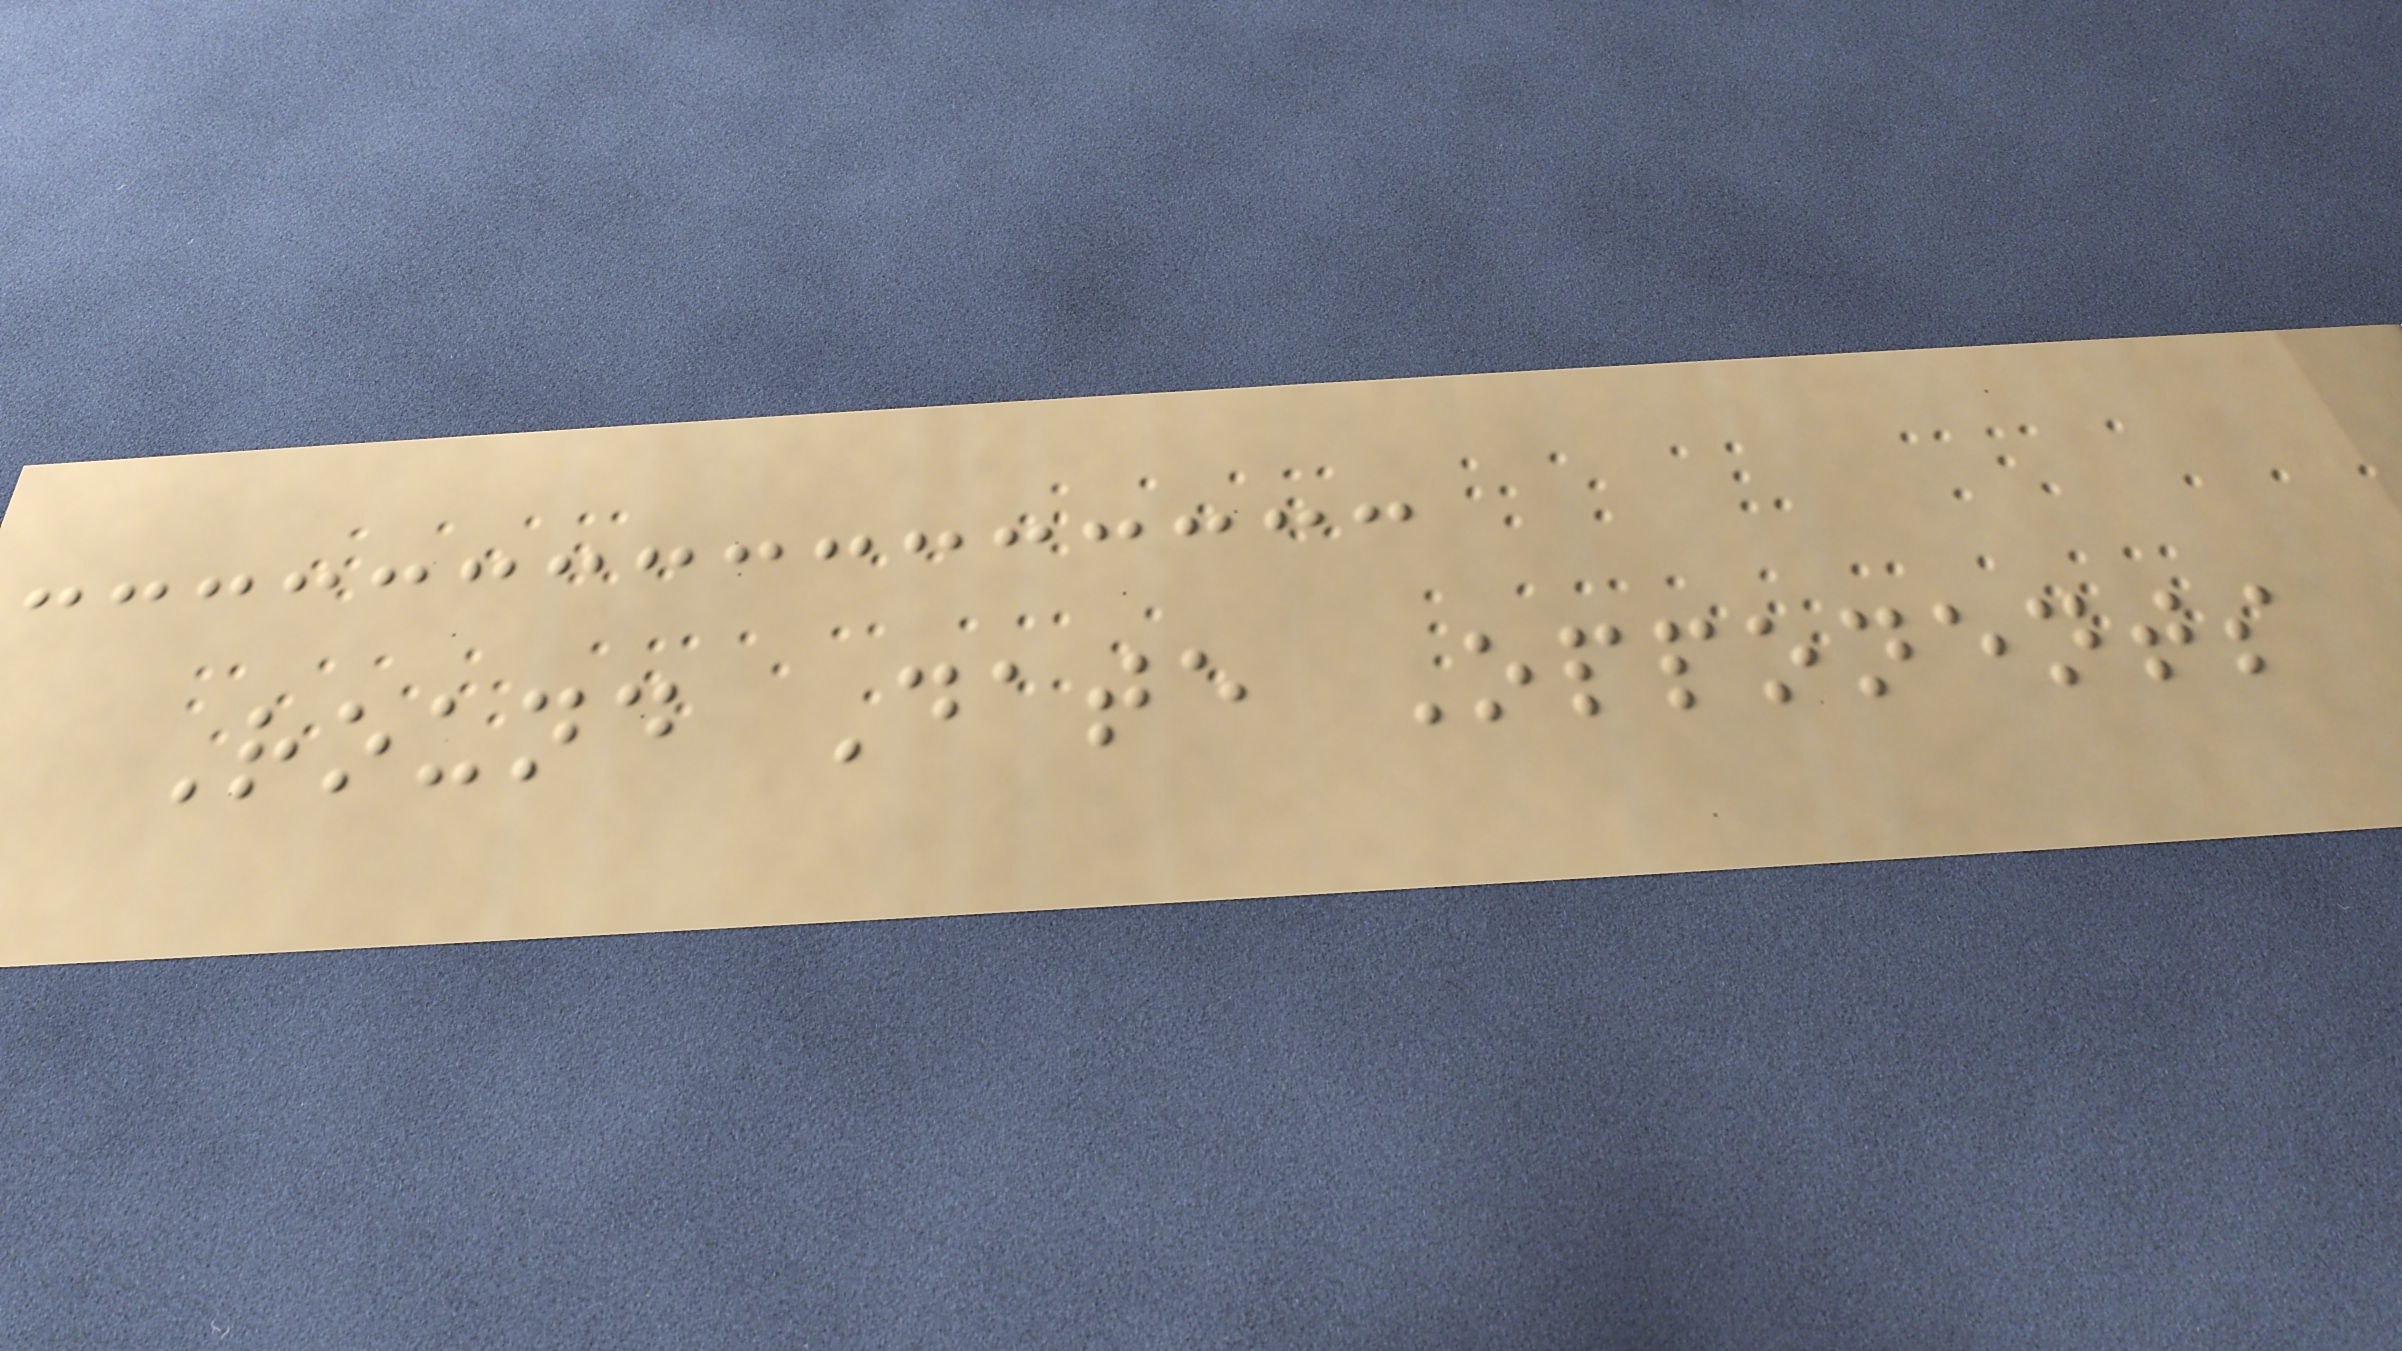Round Date Opponents
